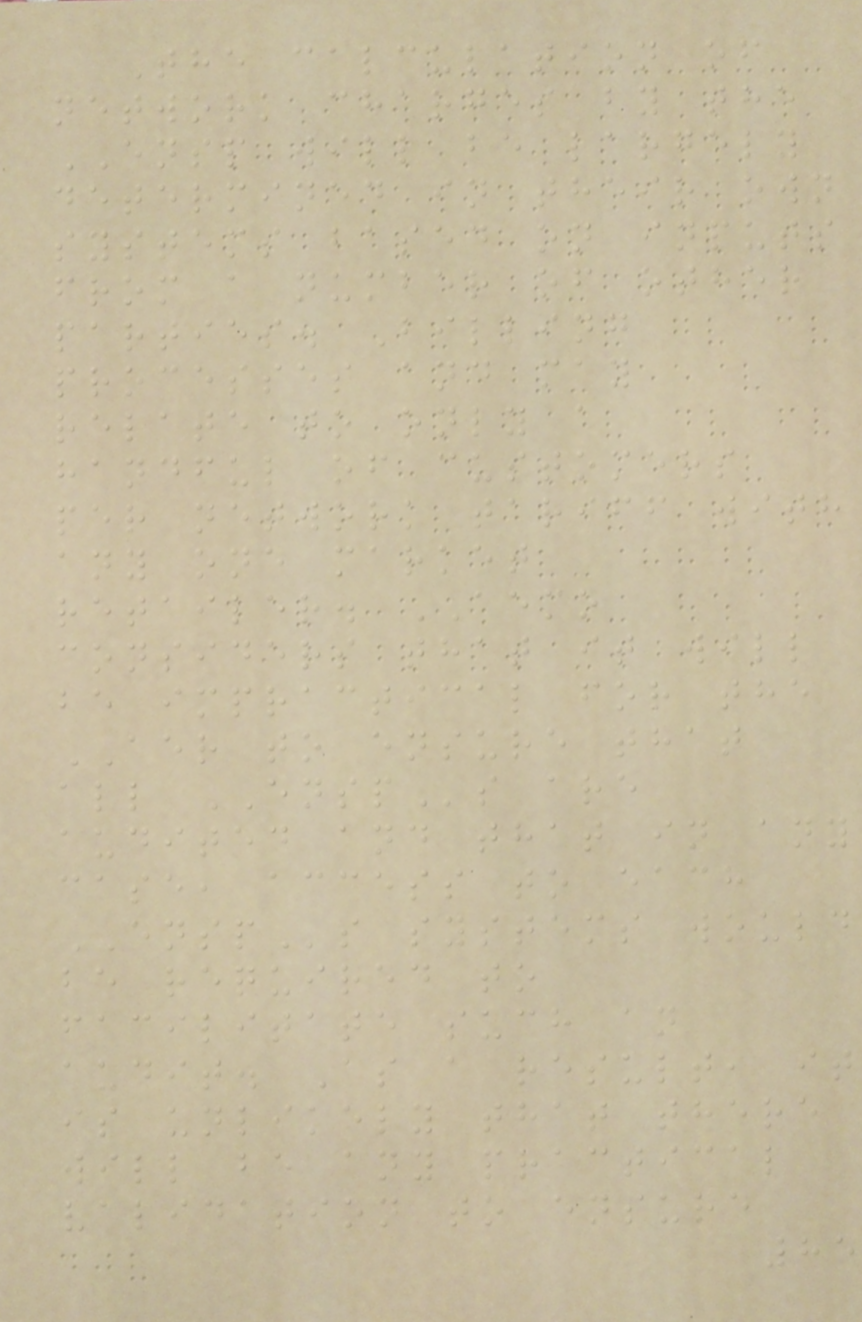The calculation of
network charges by the
ENSP will be largely
determined in their own
systems based on inputs
from a number of other
parties. Billing
processes and may
relate to only a
handful of customers
per network tariff with
any one market
retailer. AEMO
considers that it will
be impractical for the
AER to ensure that
all ENSPs are
audited and that in any
case, access to each
ENSPs systems would
be required to
facilitate such an
audit. As a result, it
is unlikely that there
will be any practical
validation to ensure
85
